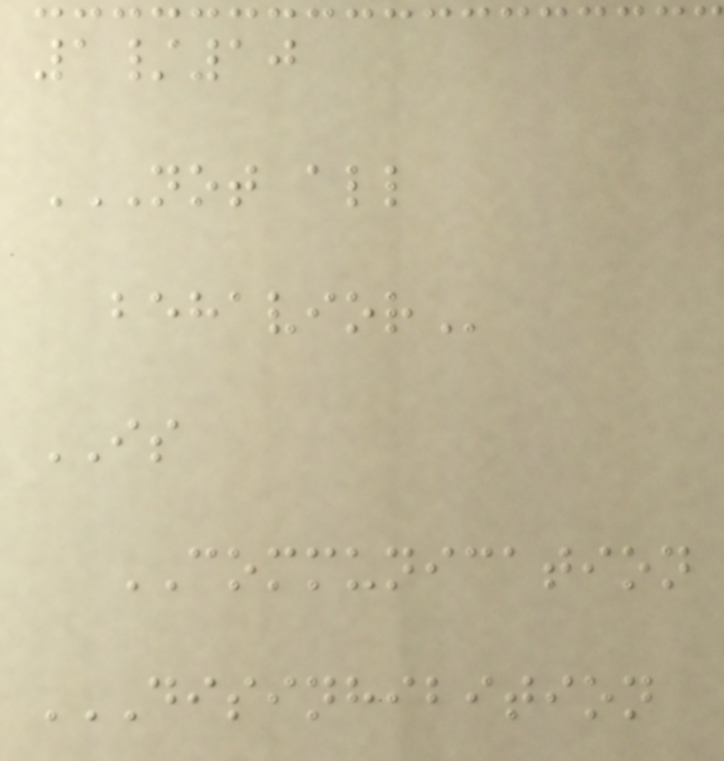1/10
NOT ALL
BEHAVIOR
IS
COMMUNICATION
DISINHIBITION
